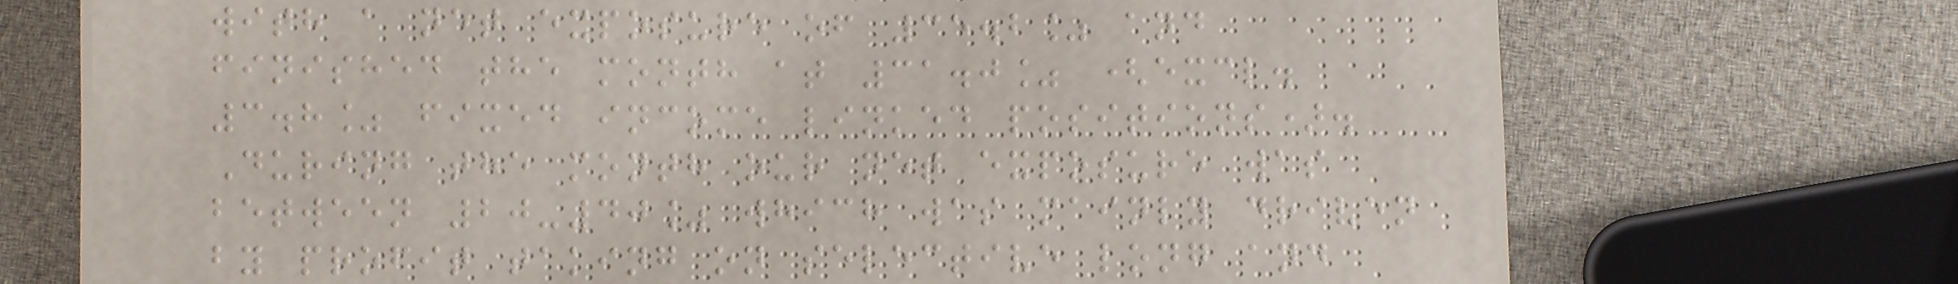with a net exposure of 35.2% and
finished the month at 31.0% (excl.
3.8% fixed income linked positions).
During the month our net exposure was
between 20-40% which was mainly driven
by profit taking on selective long and
